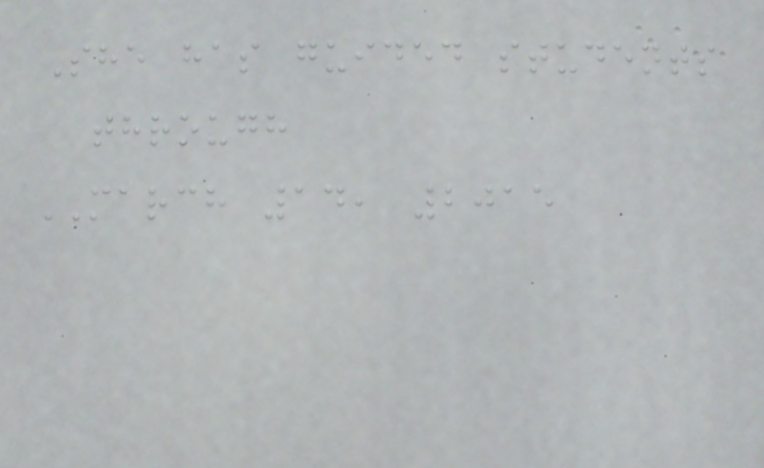She has guided students
through
MARCH 14, 2015
